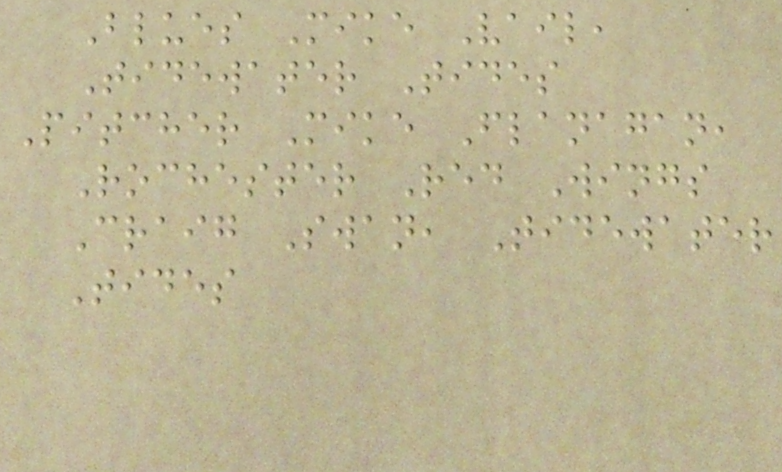Blues Mike Vail,
Tidewater Tides
Pitcher Mike Flanagan,
Rochester Red Wings
Craig Swan, Tidewater
Tides
